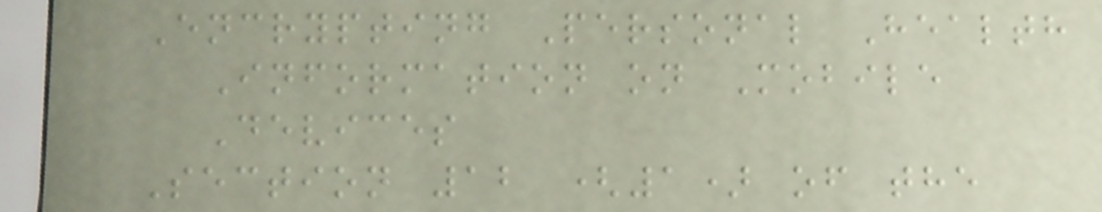Encrypting Personal Health
Information on Mobile
Devices
Section 12 (1) of the
